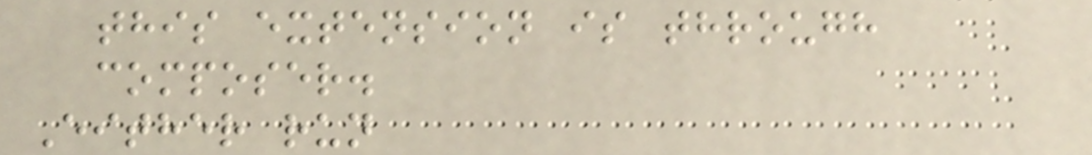this extension is through
composer.
Either run
